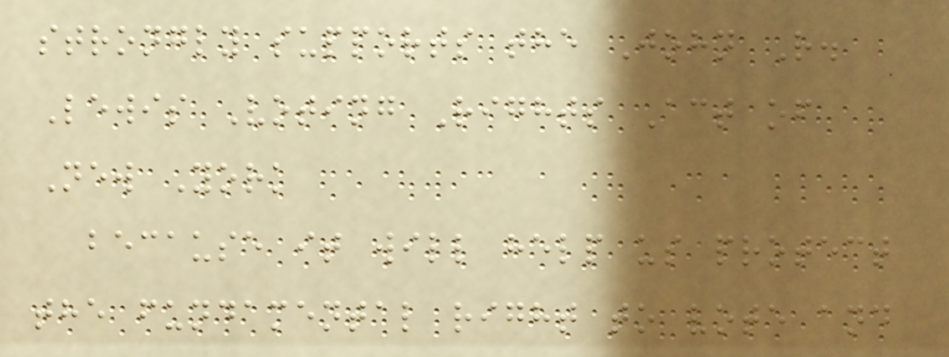strongly supports the John R.
Lewis Voting Rights Act of
New York
because it will help us protect
the fundamental right to vote and
